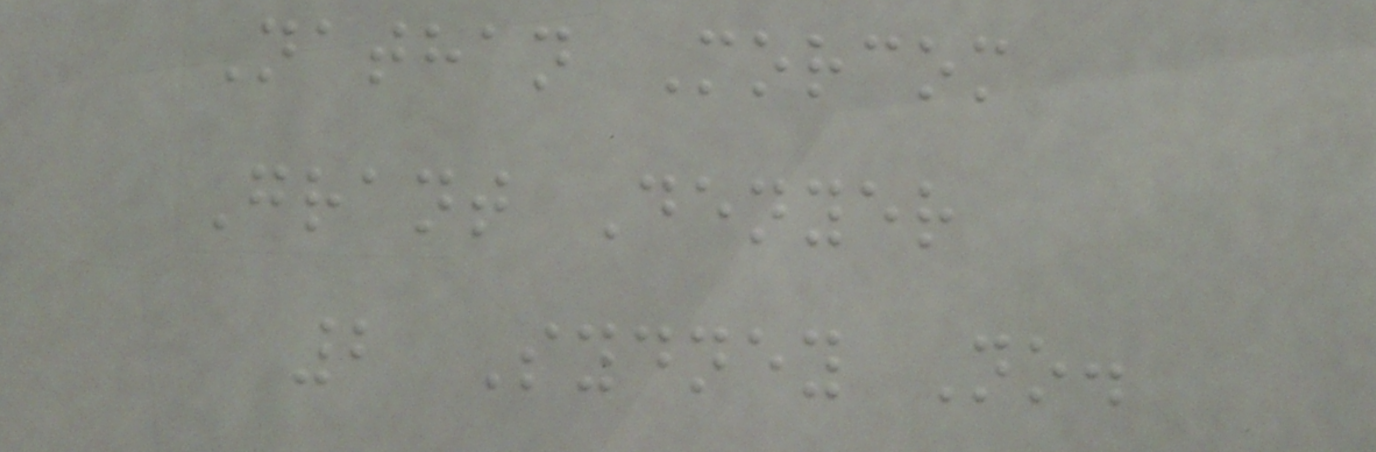Nathan Morcom
Grant Denyer
2 Sydney No.
